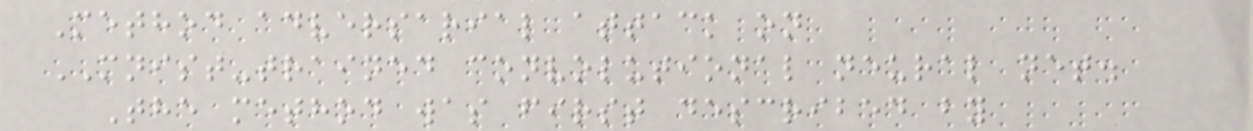Method adversarial attack on
MNIST-trained convolutional neural net.
The method was first described by
